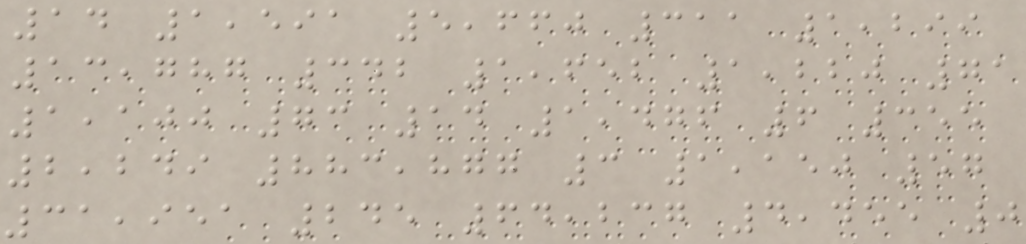14 1,591 5,660 311 1,299
13,787 342 1,652 1,220 71
1,100 73 14 1,476 6 355
2,249 883,877 3 1,150 57
31,951 245 64,237 4,455 0
